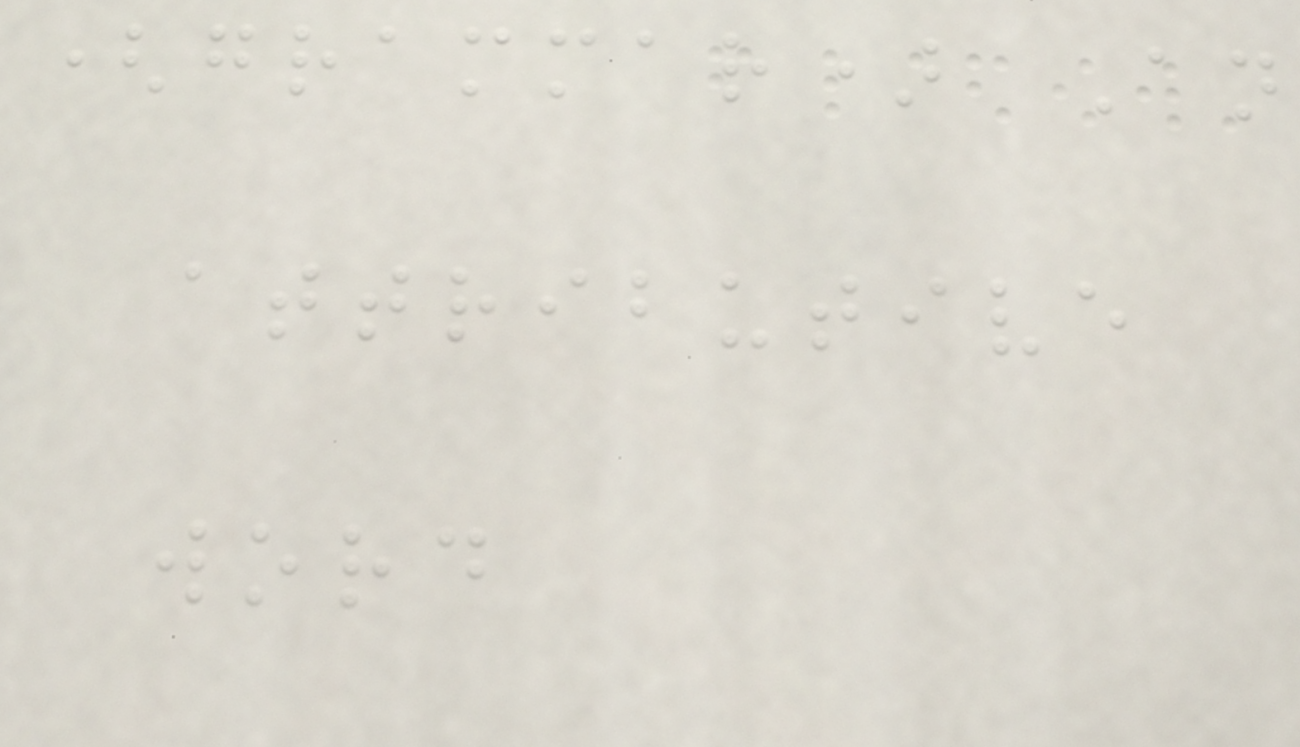(grammar) An
attributive
word
